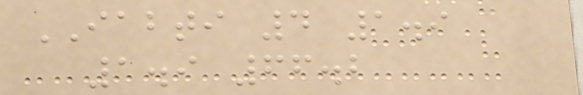IABTI 4 1.9
1.9 66.2
